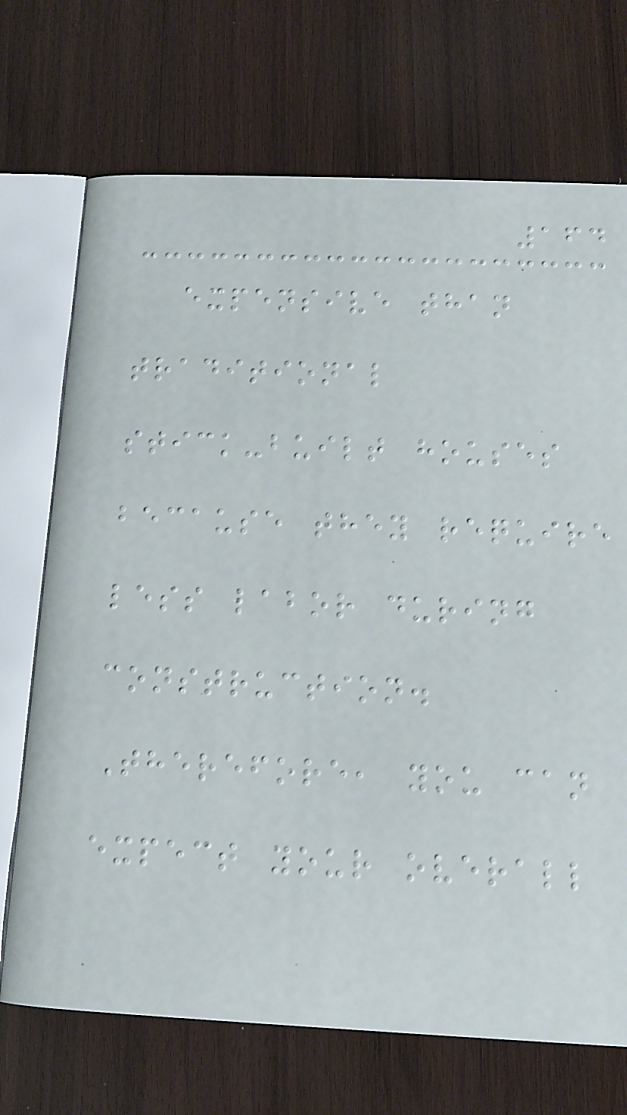164
expensive than
traditional
stick-built houses
because they require
less labor during
construction.
Therefore, you can
expect your overall
